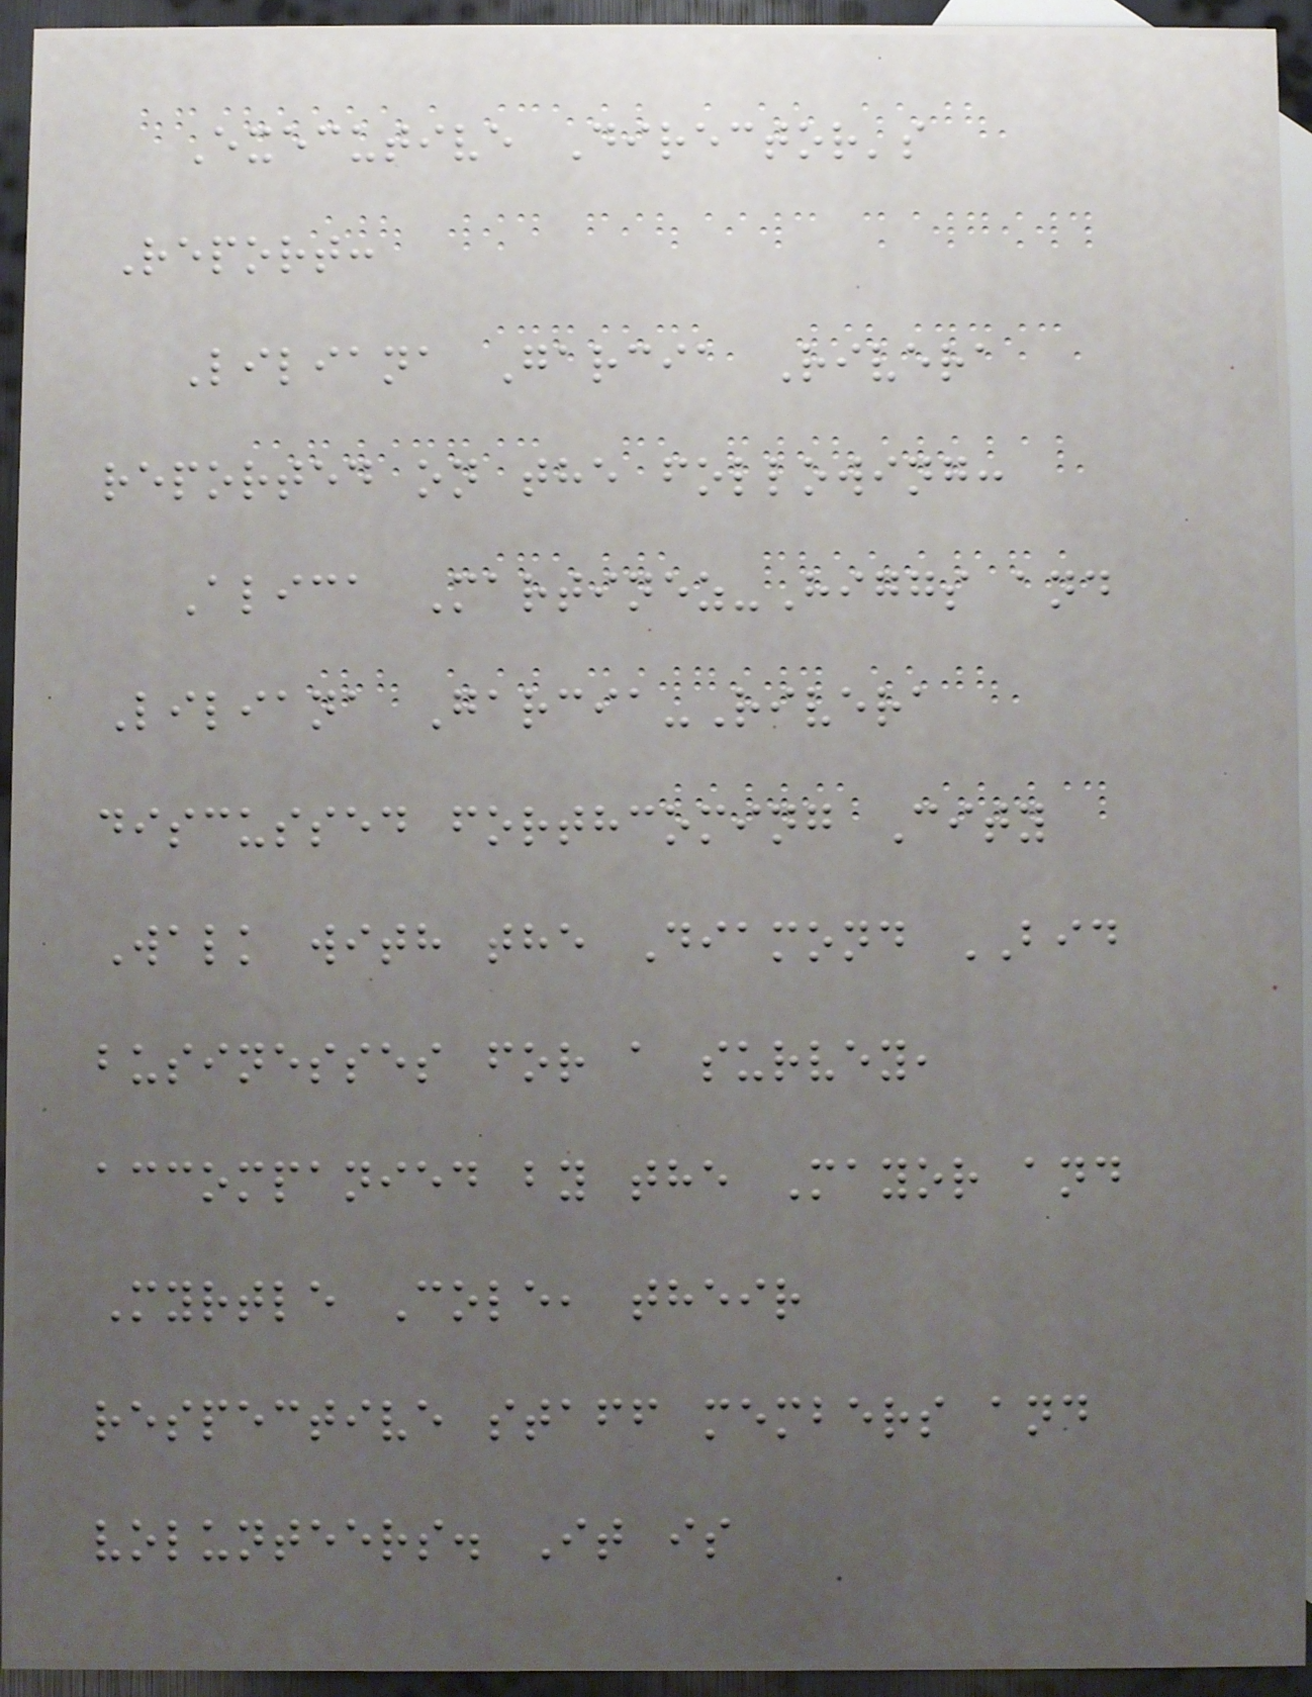Executive Director's
Report:
Liliana Garcia Rivera
reported on the following:
Alica Martinez-Higgs and
Liliana Garcia-Rivera
discussed forthcoming City
Walk with the Diamond BID
businesses for a survey,
accompanied by the Mayor and
Myrtle Cole, their
respective staff members and
volunteers. It is
